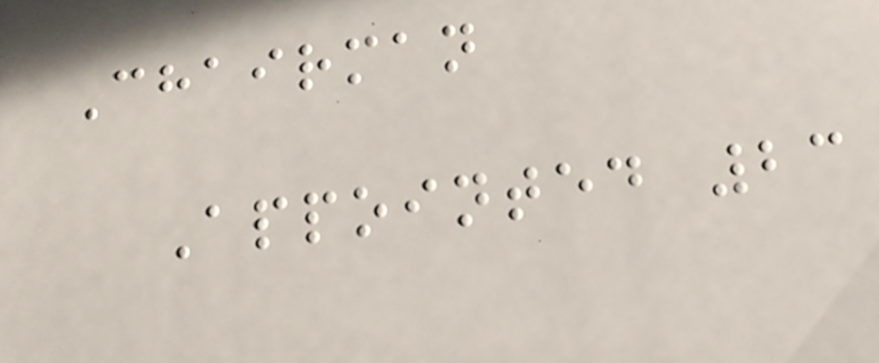Chairman
Appointed 23
